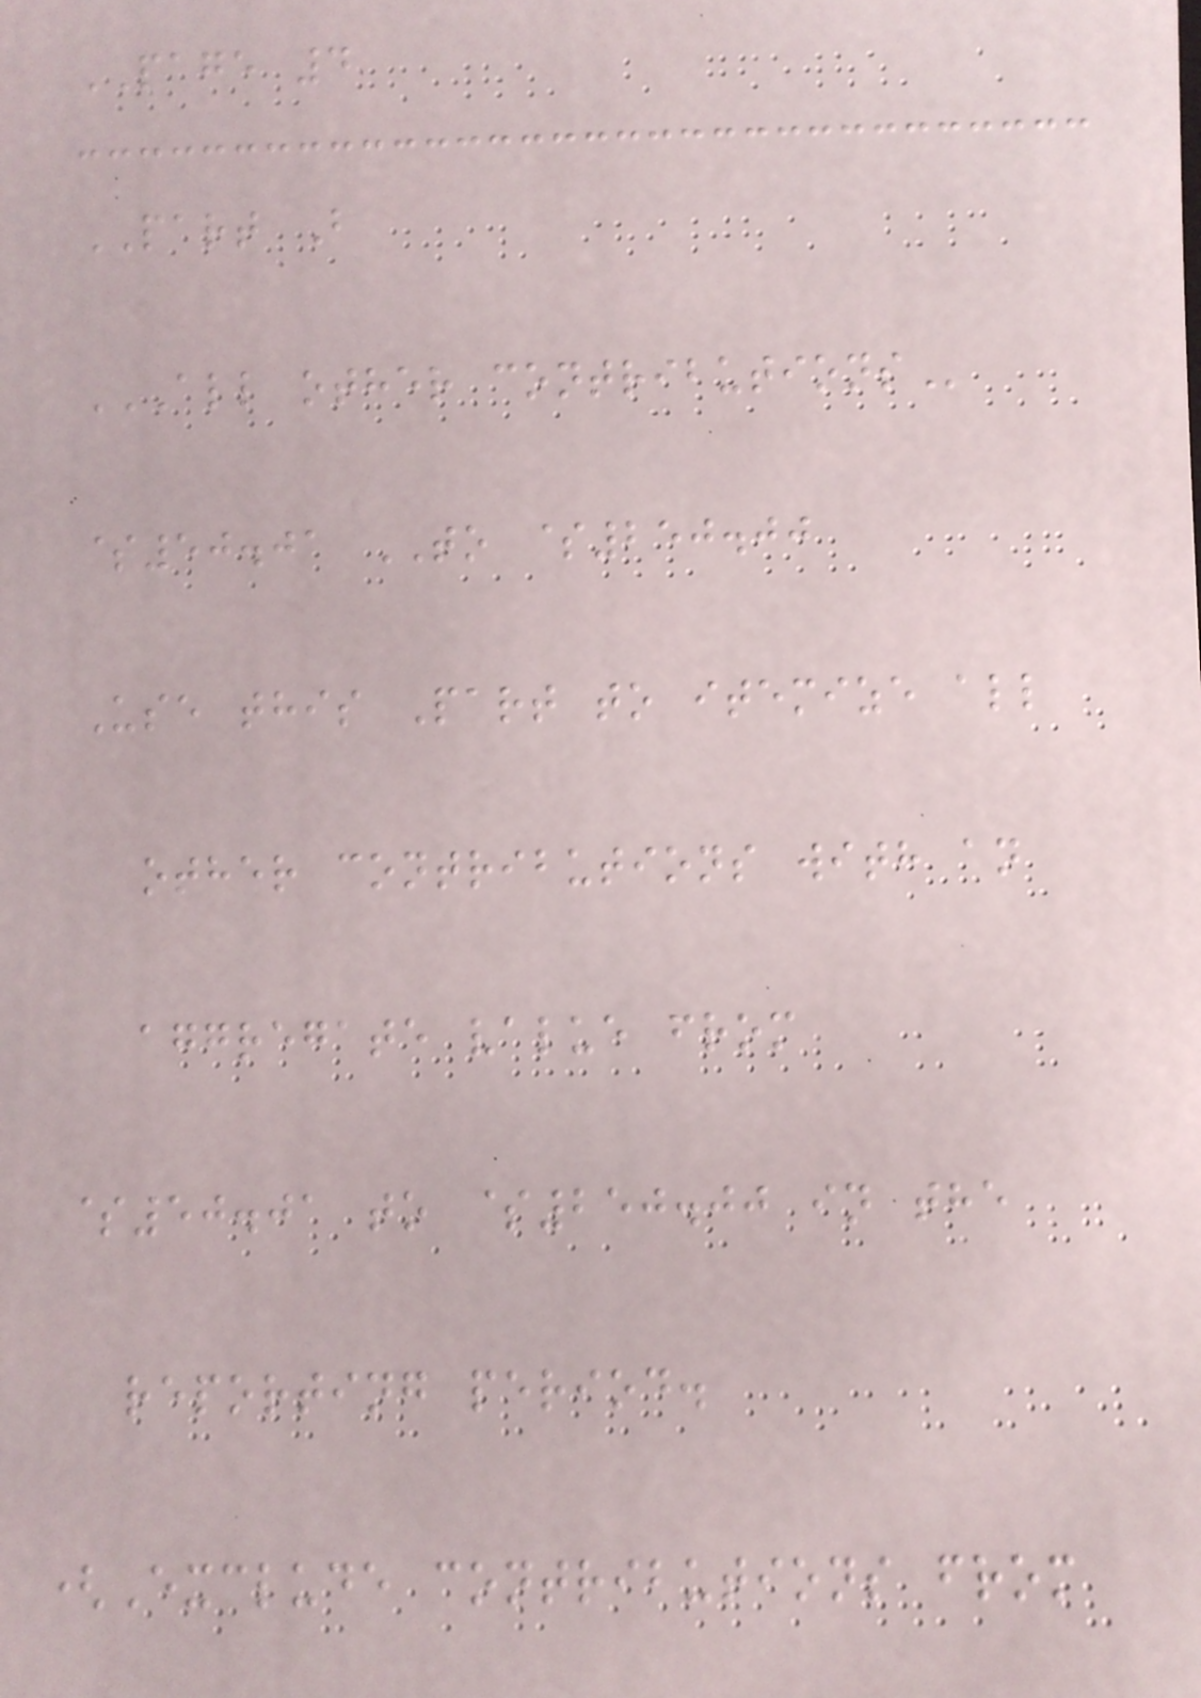PAGE 4
PART B
ALL OTHER CONTRIBUTIONS
$50.01 TO $250.00
Use this Part to itemize all
other contributions with an
aggregate value from
$50.01 to $250.00 in the
reporting period.
(Exclude contributions from
